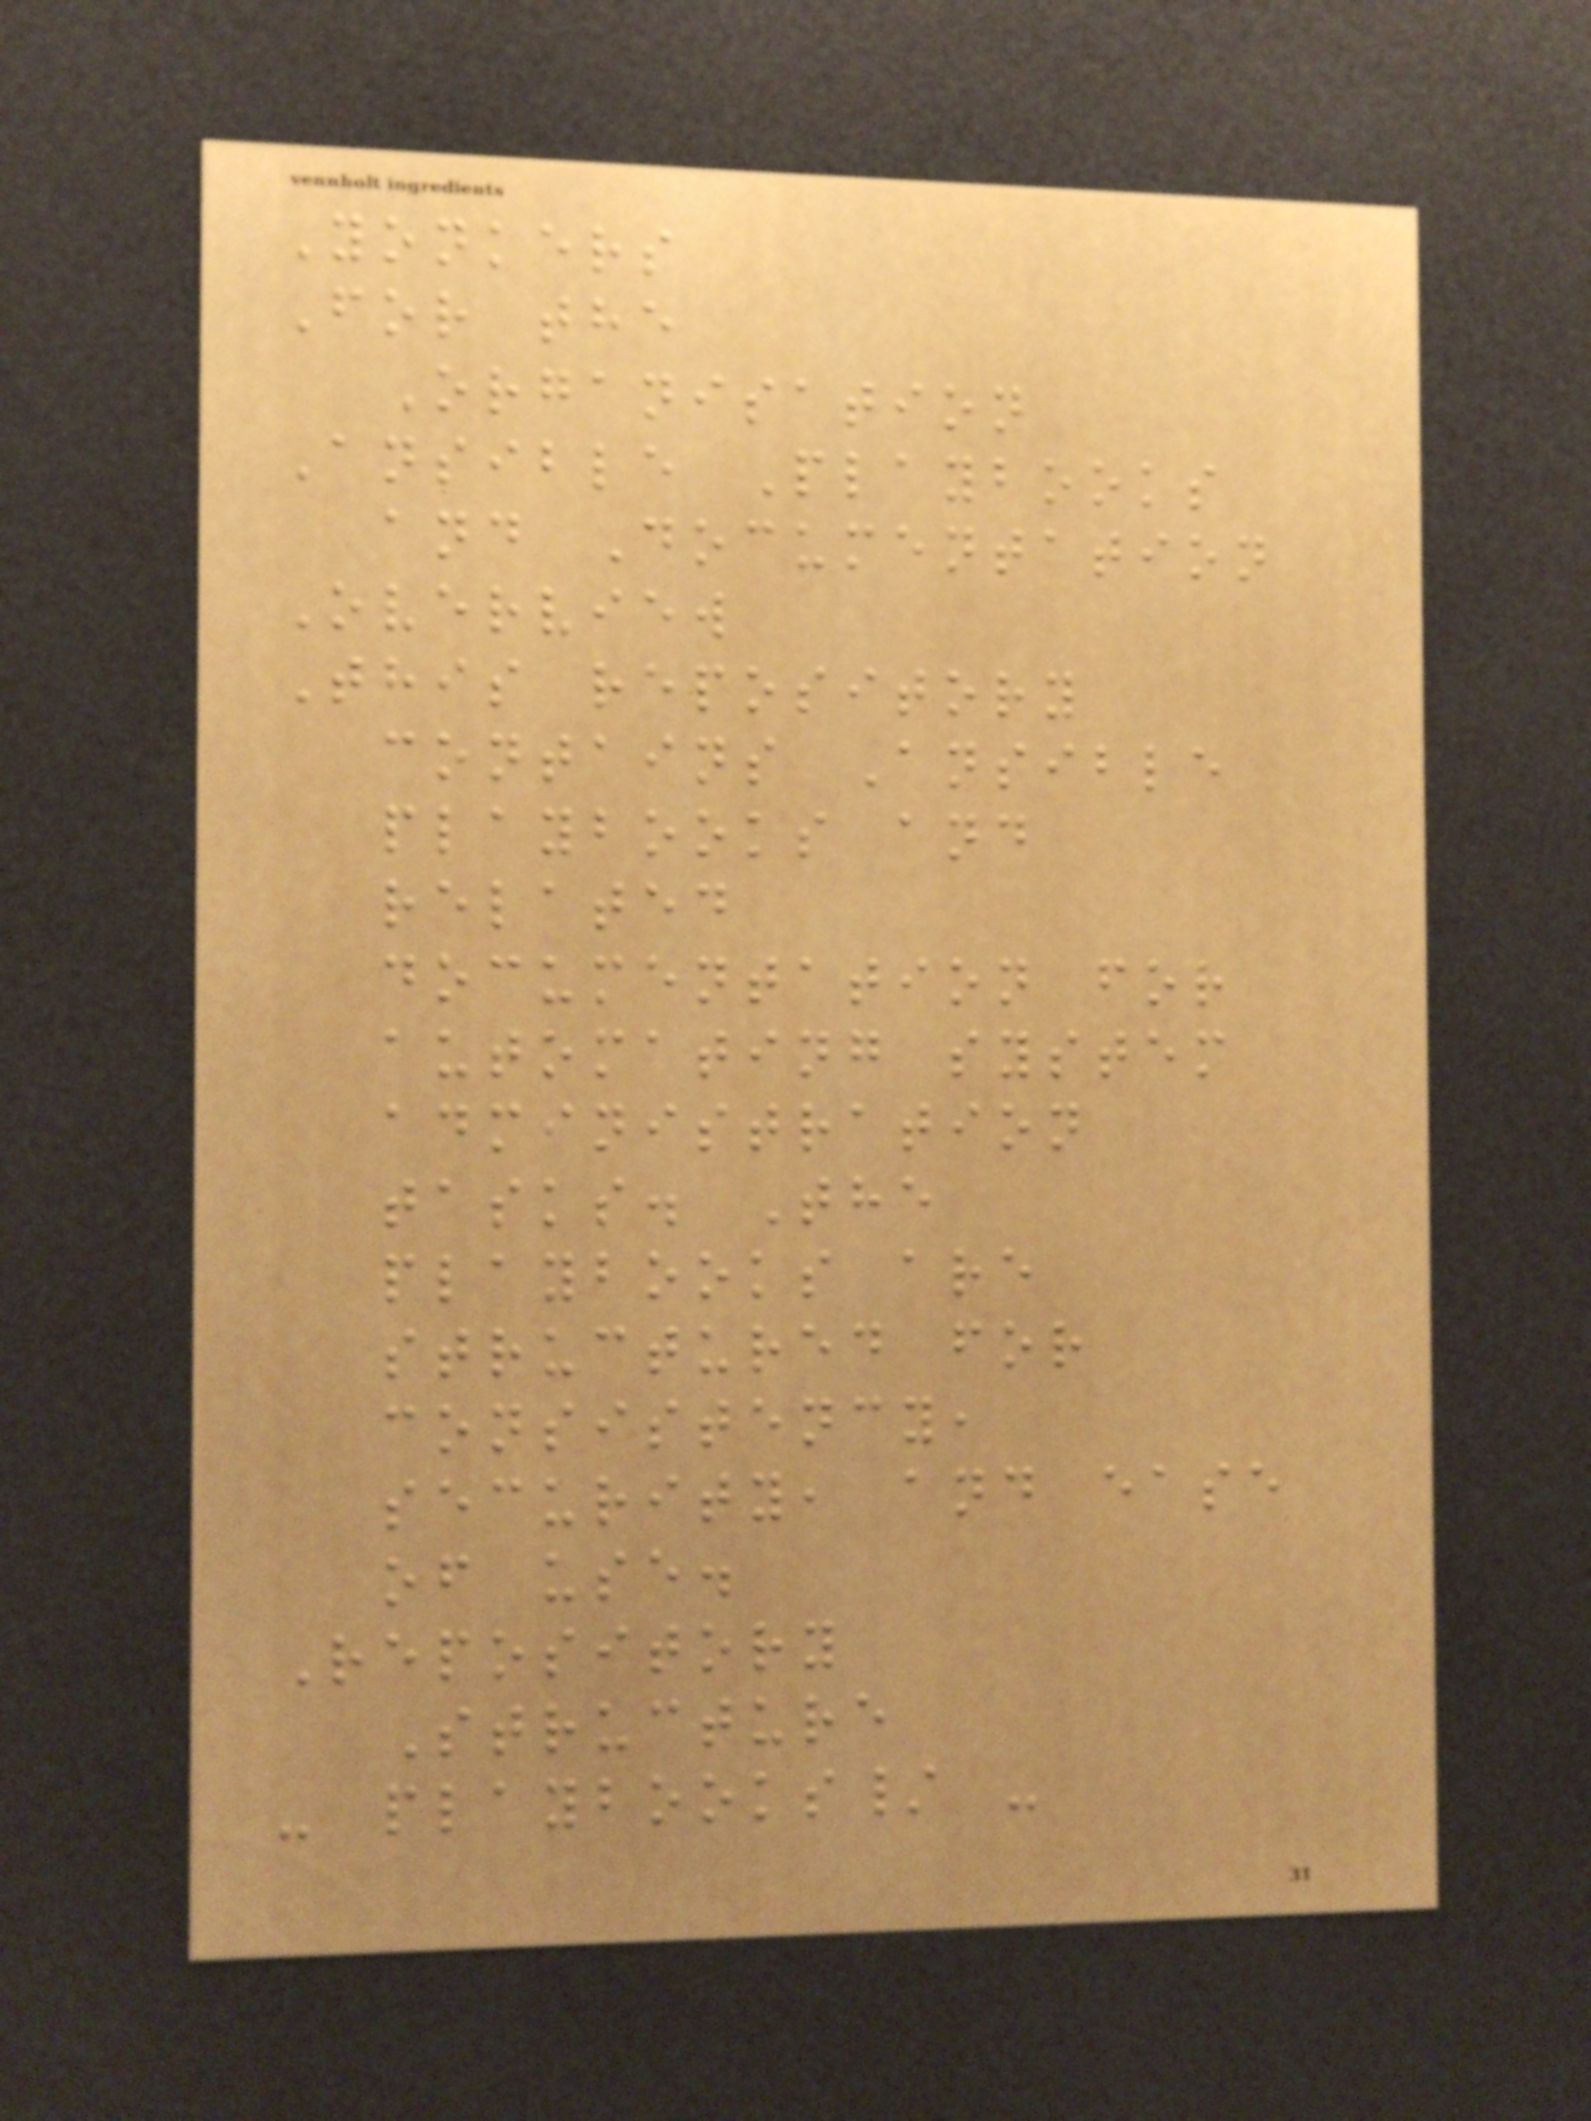Yonkers
For the
Organisation
Ansible Playbooks
and Documentation
Overview
This repository
contains Ansible
playbooks and
related
documentation for
automating system
administration
tasks. The
playbooks are
structured for
consistency,
security, and ease
of use.
Repository
Structure
- playbooks/ -
